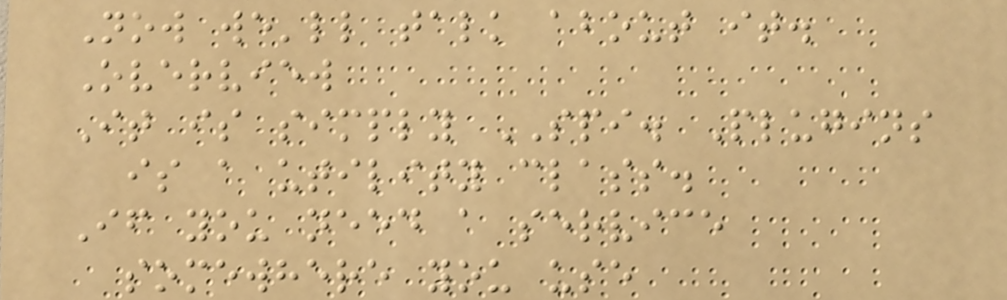Now we'll talk about it.
Overview
It is simply SPI. Plugins
is a utility class.
If you need a service
somewhere you use
